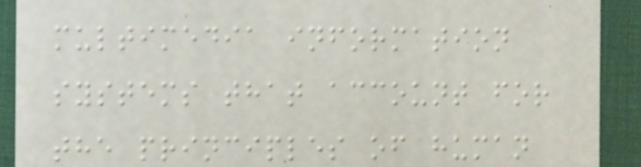multimedia information
systems that account for
the principles of human
